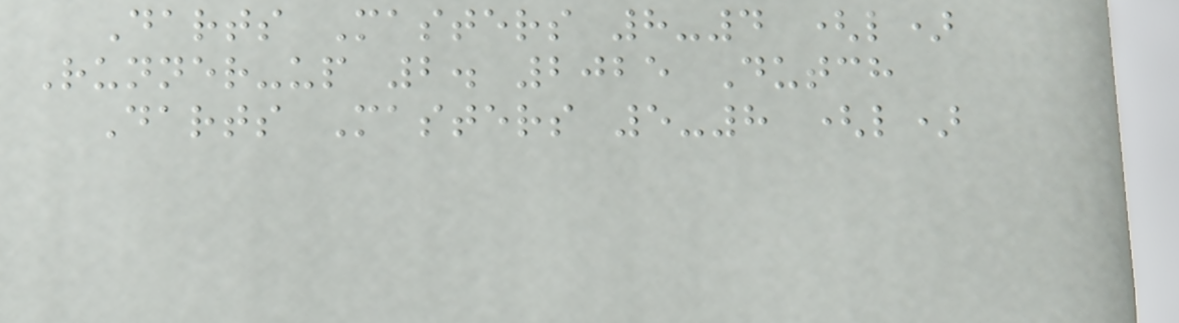Darts Masters 8-4 (l)
Runner-up 2. 2025 Dutch
Darts Masters 5-8 (l)
